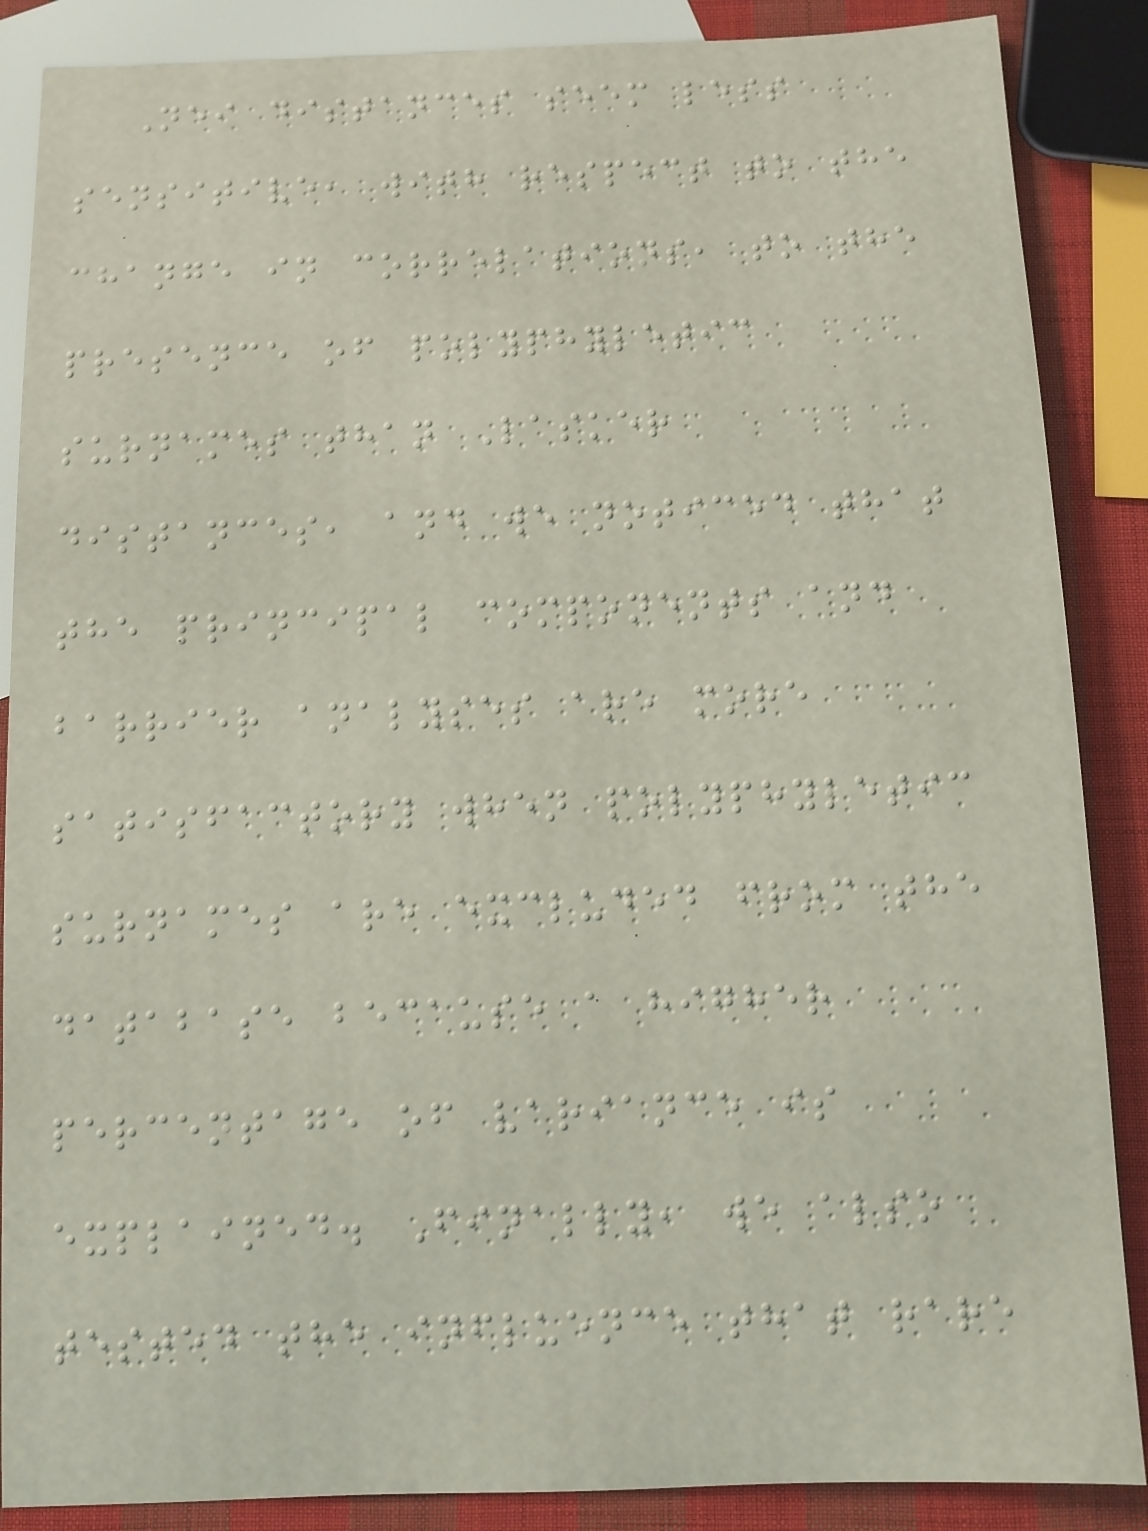Nei distances seem less
sensitive, with respect to the
change in correlations, to the
presence of polyphyletic
surnames than Lasker
distances, and we noticed that
the principal components and
barrier analyses are more
satisfactory when polyphyletic
surnames are excluded from the
database because a higher
percentage of variance is
explained. Finally, we also
tested the influence that rare
